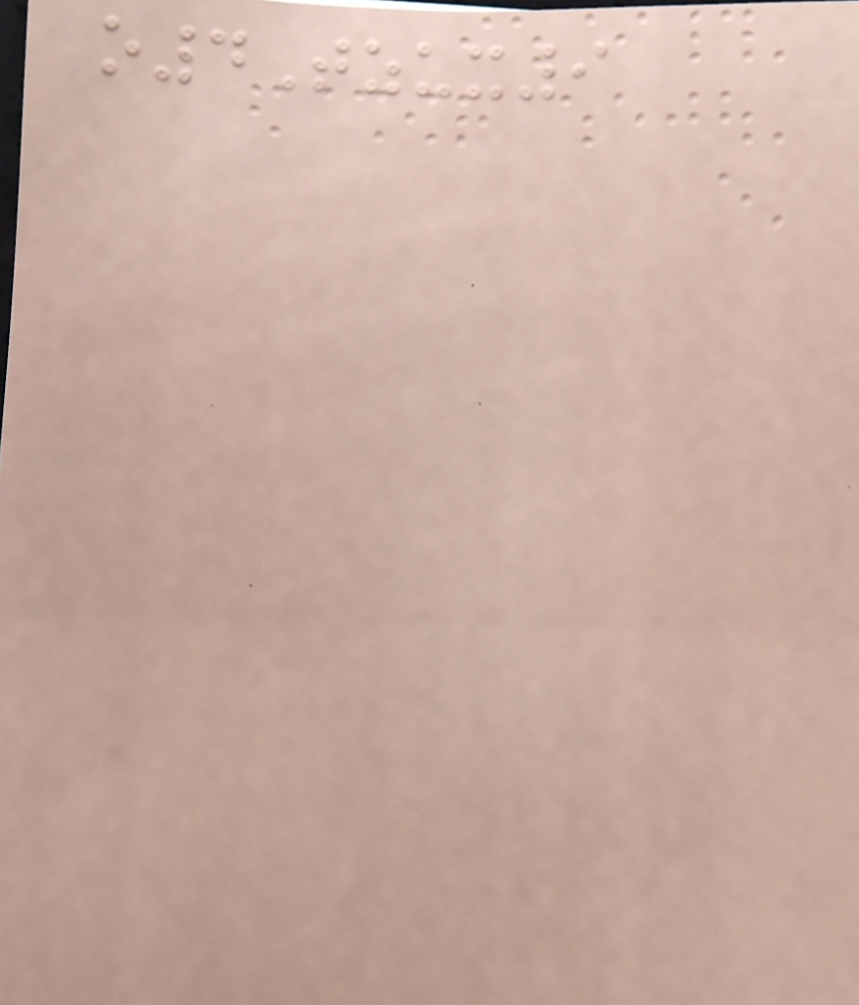o4Tzux9
